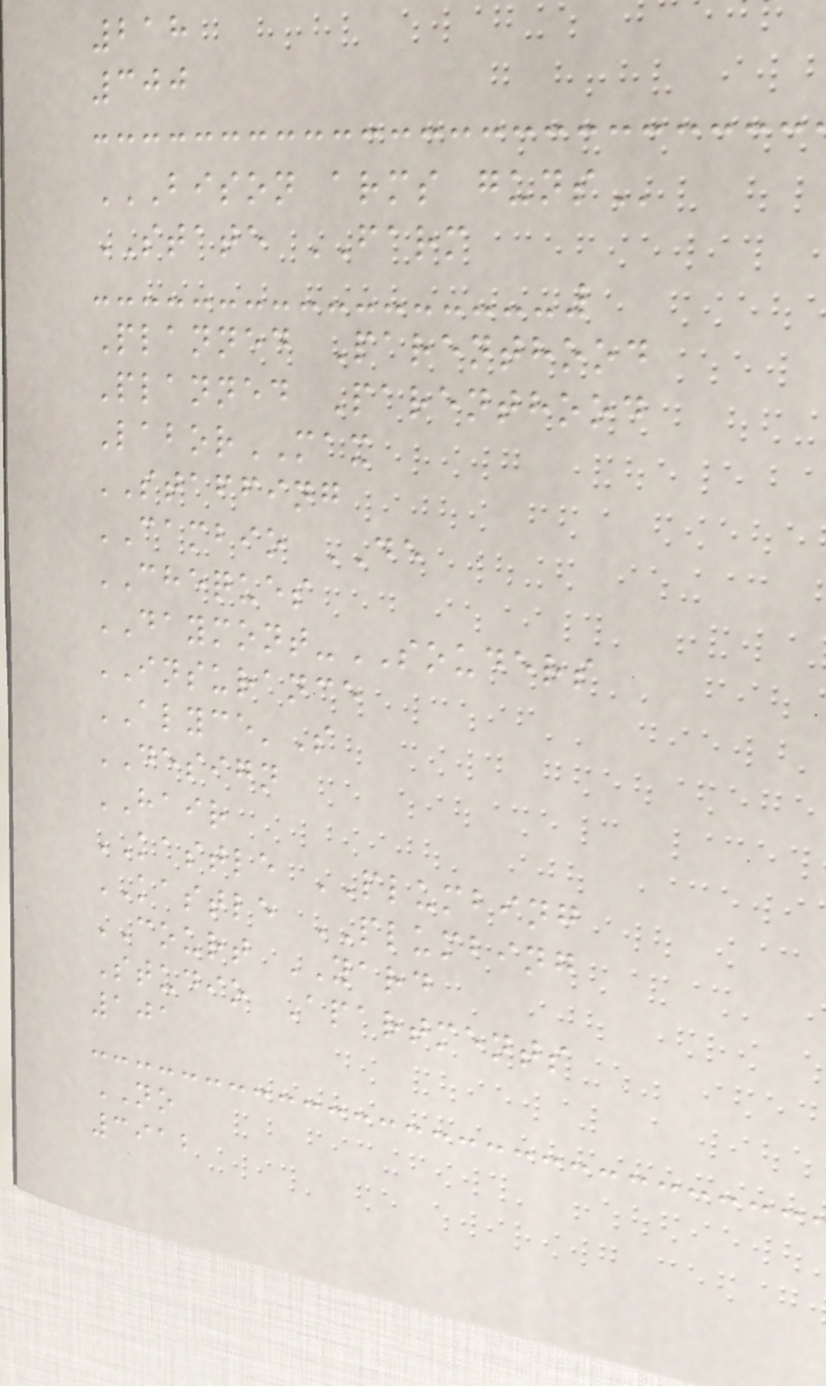218
300
BISON ARMS GUNS
STATE FARM
Planned Parenthood
Planned Parenthood
LaborMAX
STAFFING
CAMBIO DE
CHEQUES
DAYMONT-SOUDERS
INSURANCE
ALYCE'S
DESIGN
HAIR
KASTLE PLUMBING
KASTLE PLUMBING
COURT YARD
Studio Apartments
101
NO
3912
